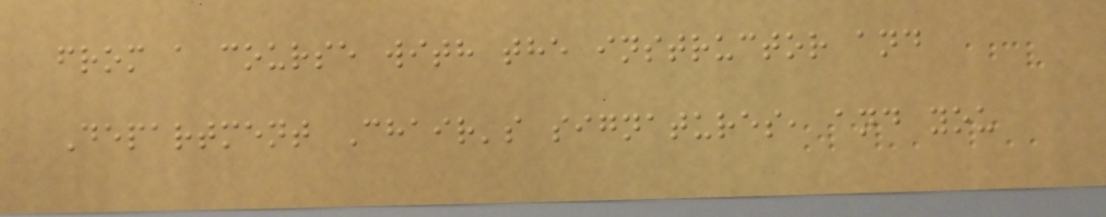from a course with the instructor and
Department Chair's signatures, and you
